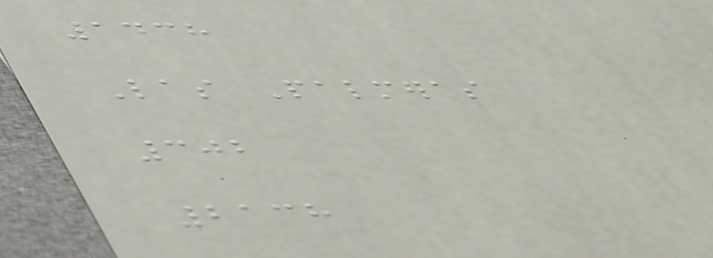1438
Las Palmeras
302
2138
